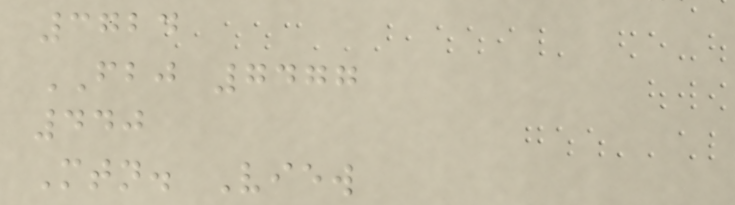3724
FBJ 7477
440
Mtn. View
